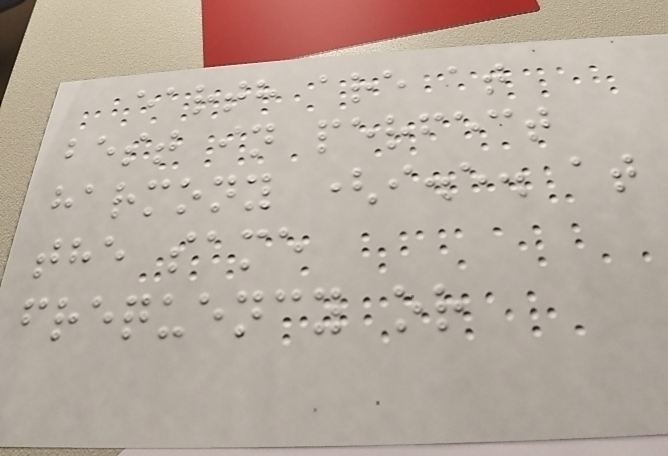earth are at
best in perfect
harmony (i.e. at
the same
frequency or
